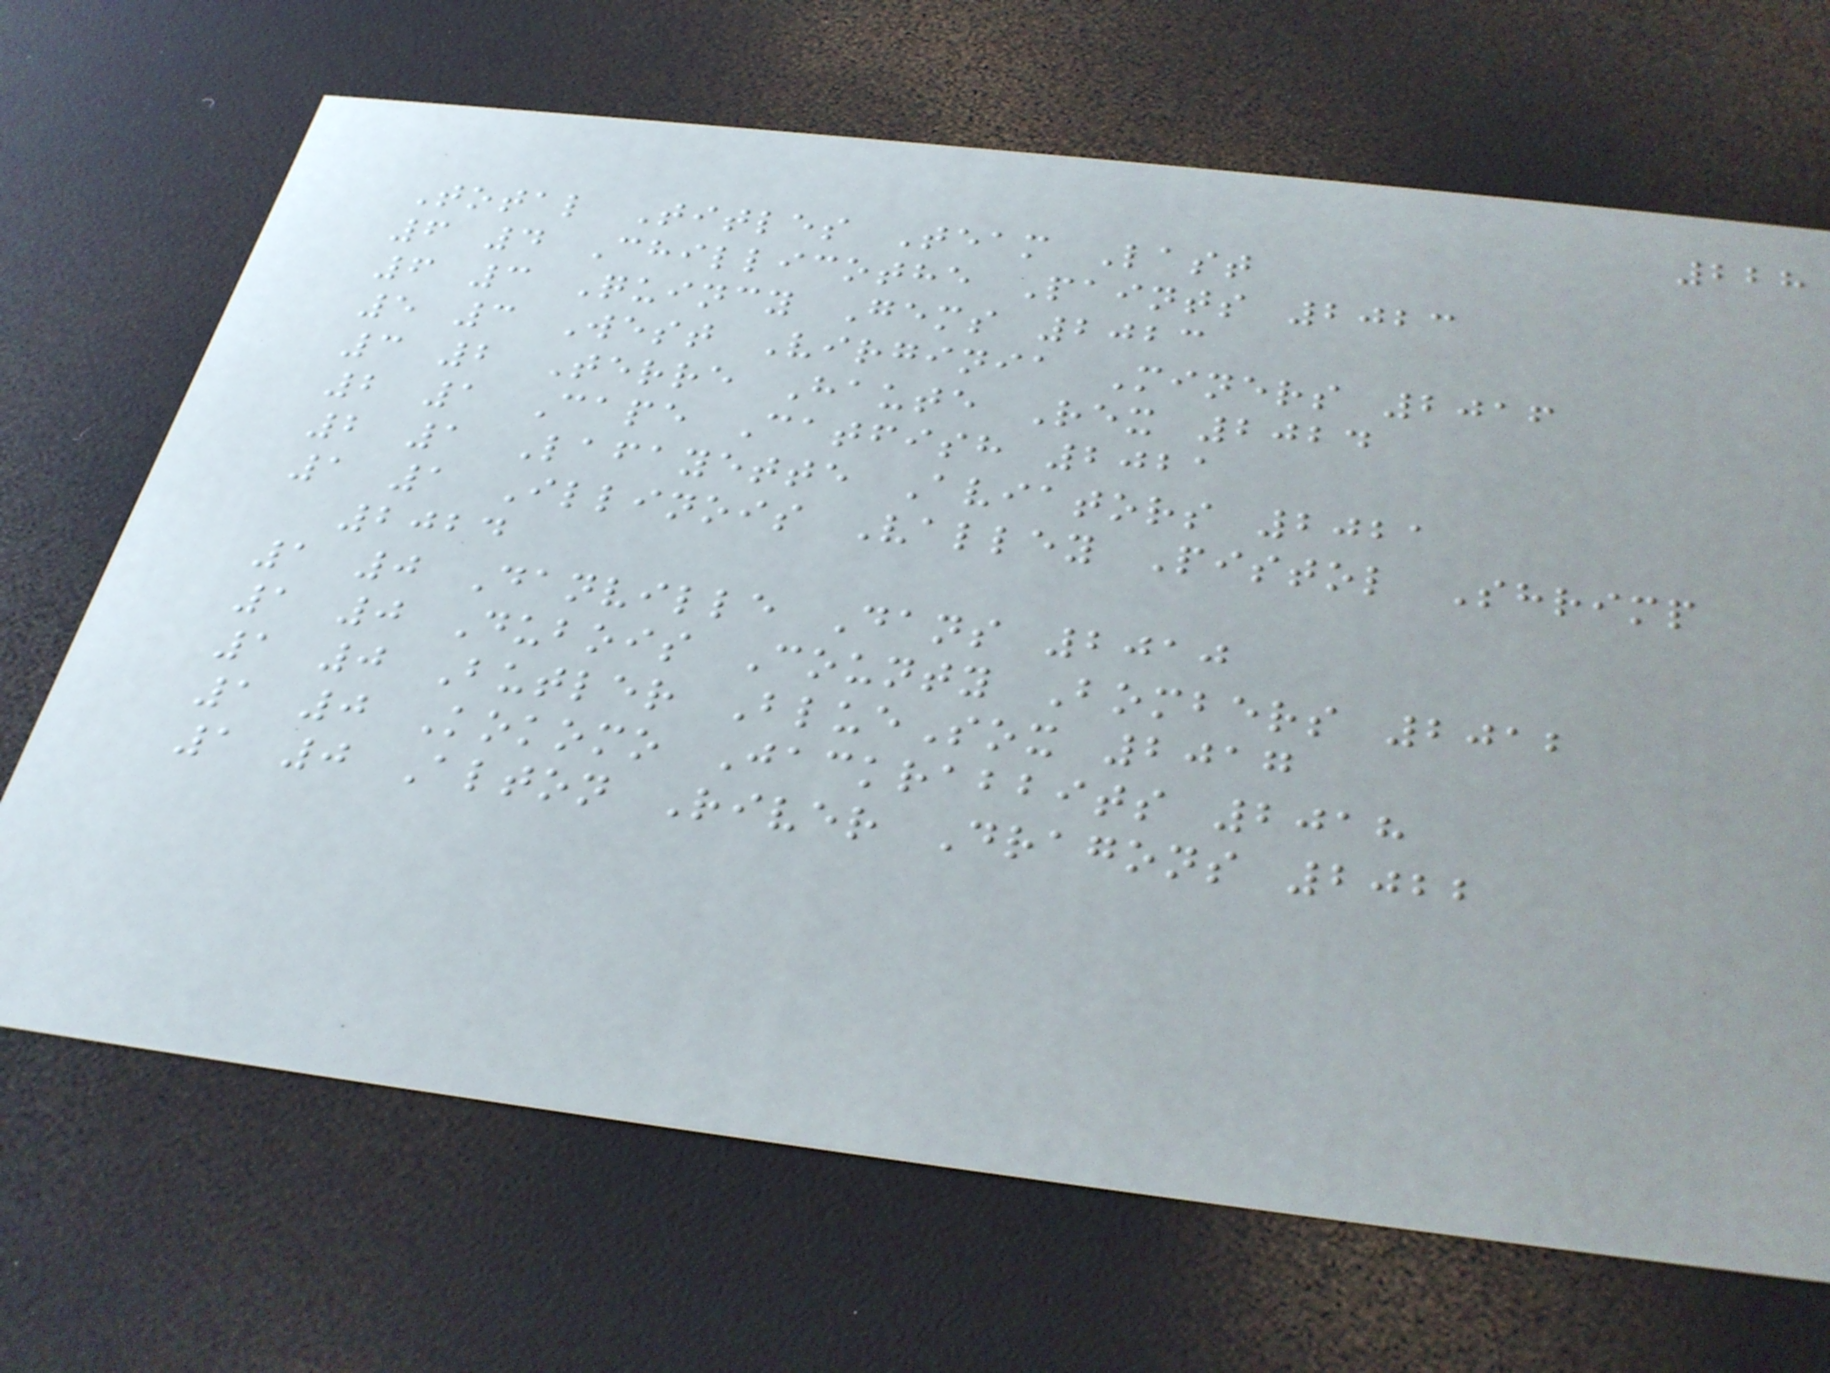228
Total Titles Team Last
6 4 Chillicothe Paints 2023
6 3 Quincy Gems 2023
5 3 West Virginia Miners 2016
3 2 Terre Haute Rex 2024
2 1 Cape Catfish 2021
2 1 Lafayette Aviators 2021
1 1 Illinois Valley Pistol Shrimp
2024
1 0 Danville Dans 2010
1 0 Dubois County Bombers 2012
1 0 Butler BlueSox 2017
1 0 Kokomo Jackrabbits 2018
1 0 Alton River Dragons 2022
